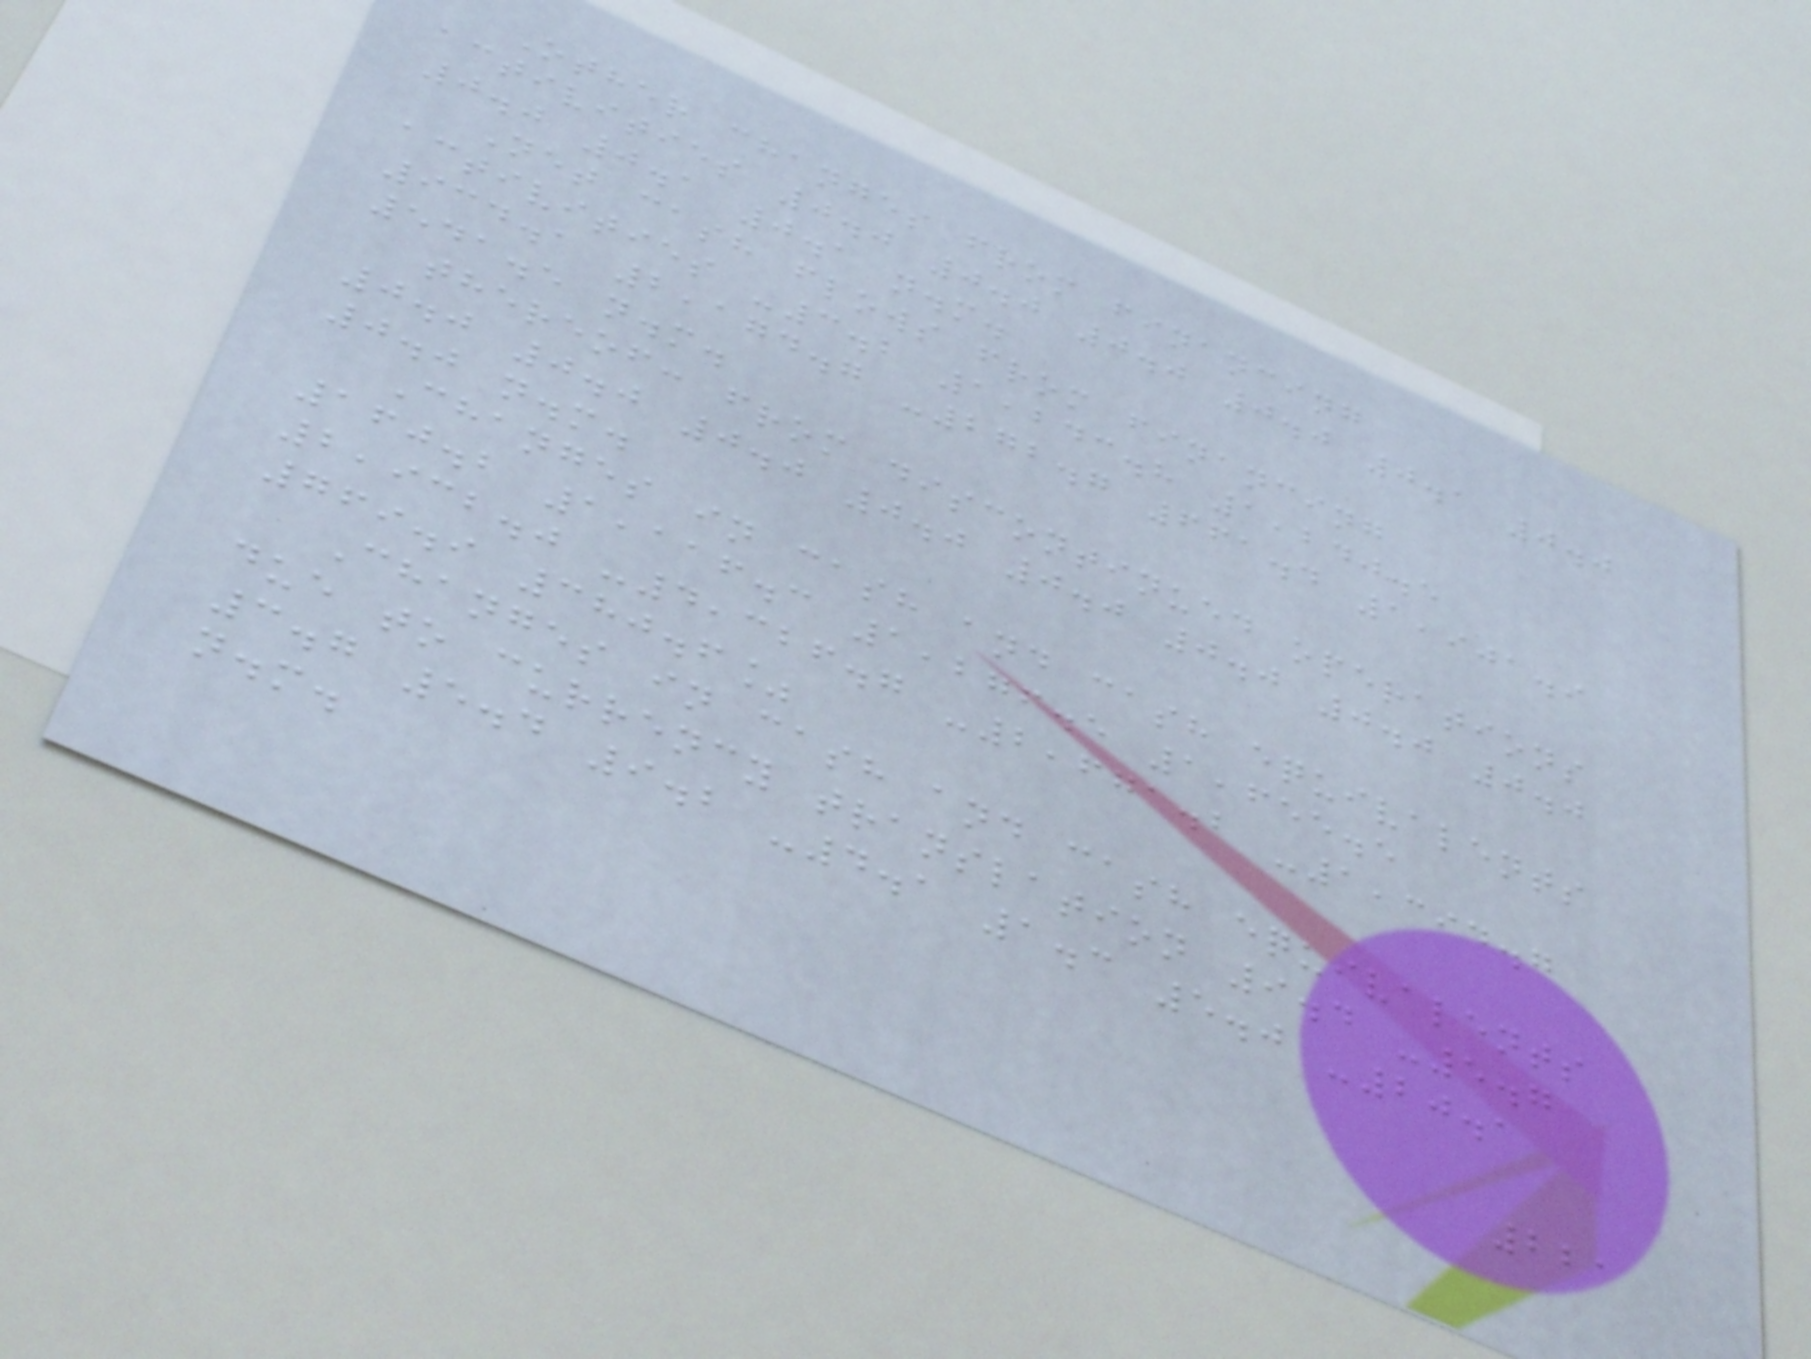Other changes from financing
activities 0.0 0.0 0.0 0.0 0.1 0.0
0.0 0.1 0.1 n.m.
Net cash flows from financing
activities -3.2 1,243.8 1,240.5
934.1 2,174.7 -272.7 661.4 1,901.9
541.5 n.m.
thereof: from discontinued operations
0.0 0.0 0.0 0.0 0.0 0.0 0.0 0.0
0.0 n.m.
Changes in cash and cash equivalents
160.2 1,116.3 1,276.5 1,655.5
2,932.0 -4,326.7 -2,671.2 -1,394.7
769.9 380.6%
Changes in cash and cash equivalents
due to currency translation 9.4 -5.7
3.7 5.4 9.2 -4.1 1.3 5.0 -20.1
n.m.
221
